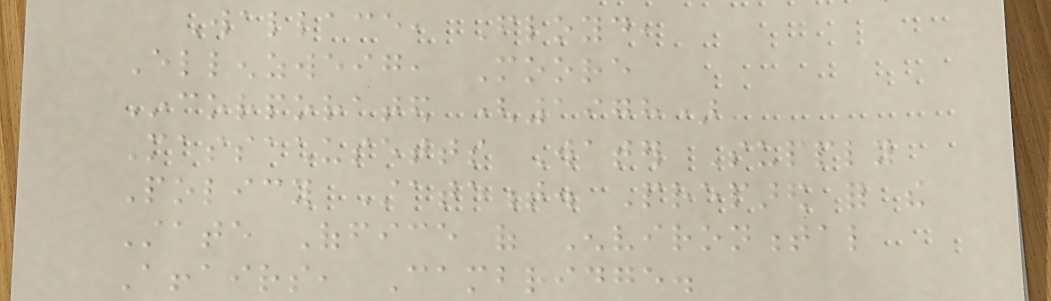Wallace, Floyd,
Ellenzweig, Moore
Incorporated (1978)
Massachusetts Water Supply
Policy Statement. Prepared for the
State Office of Environmental
Affairs, Cambridge.
